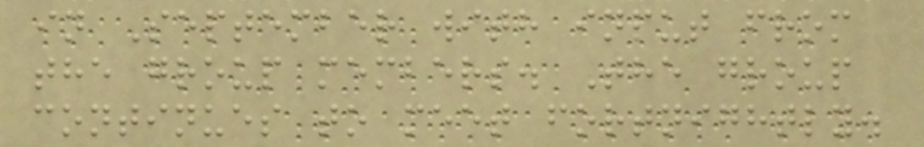in September with input from
the group members. The group
continues to meet fortnightly.
